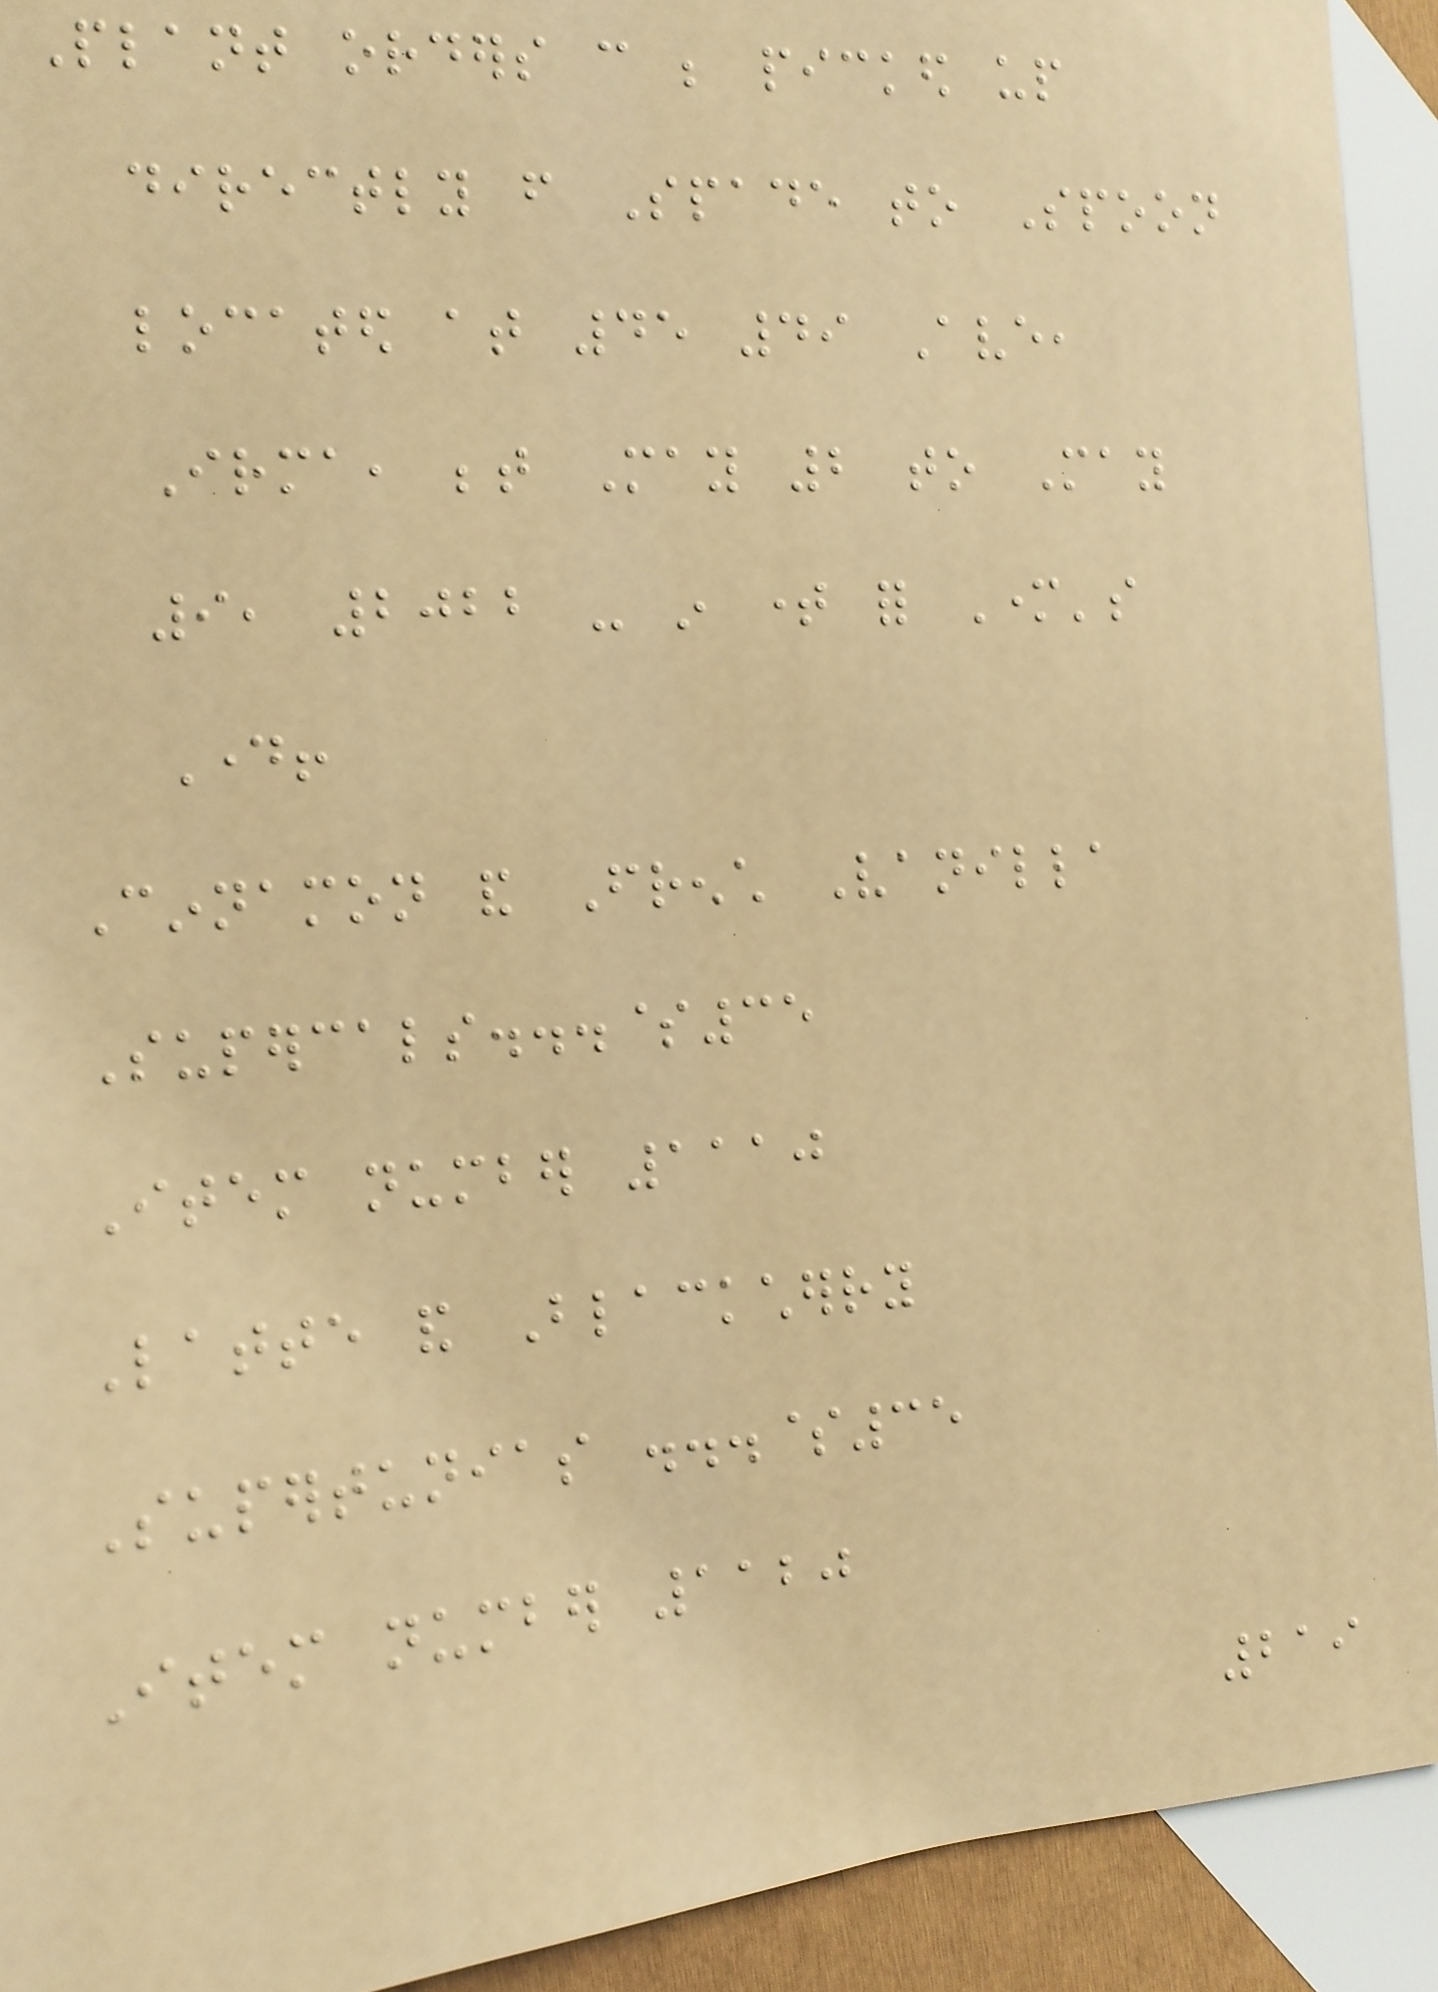Plant orders can be picked up
directly from Spade to Spoon
located at 45 49 Ave,
Irma, between May 2 to May
9, 2022 - in time for Mother's
Day!
Cinnamon and French Vanilla
Supercals...$35
Item number 1110
Latte and Blackcherry
Supertunias ...$35
Item number 1120
219
